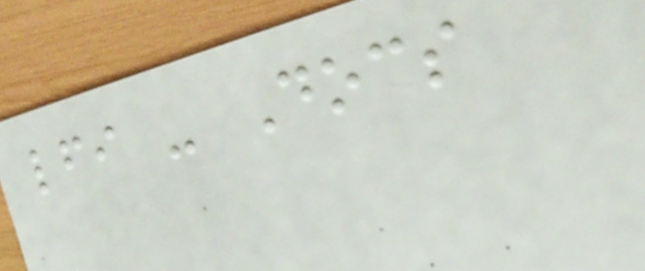lfi - Docs
